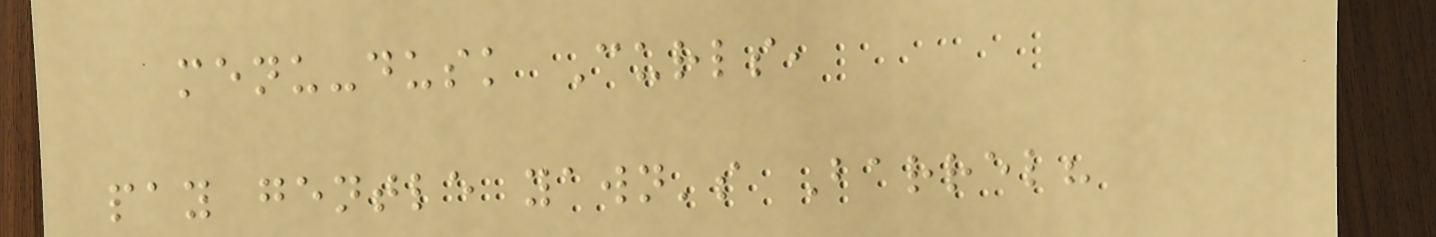menu-dusk Curls,
pay gentle yawn's Barrel?
